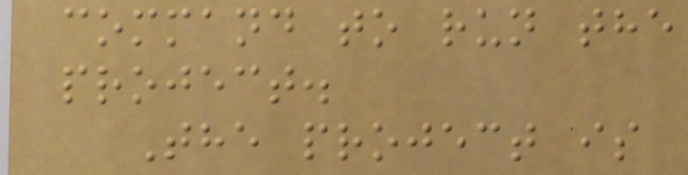command to run the
project.
The project is
